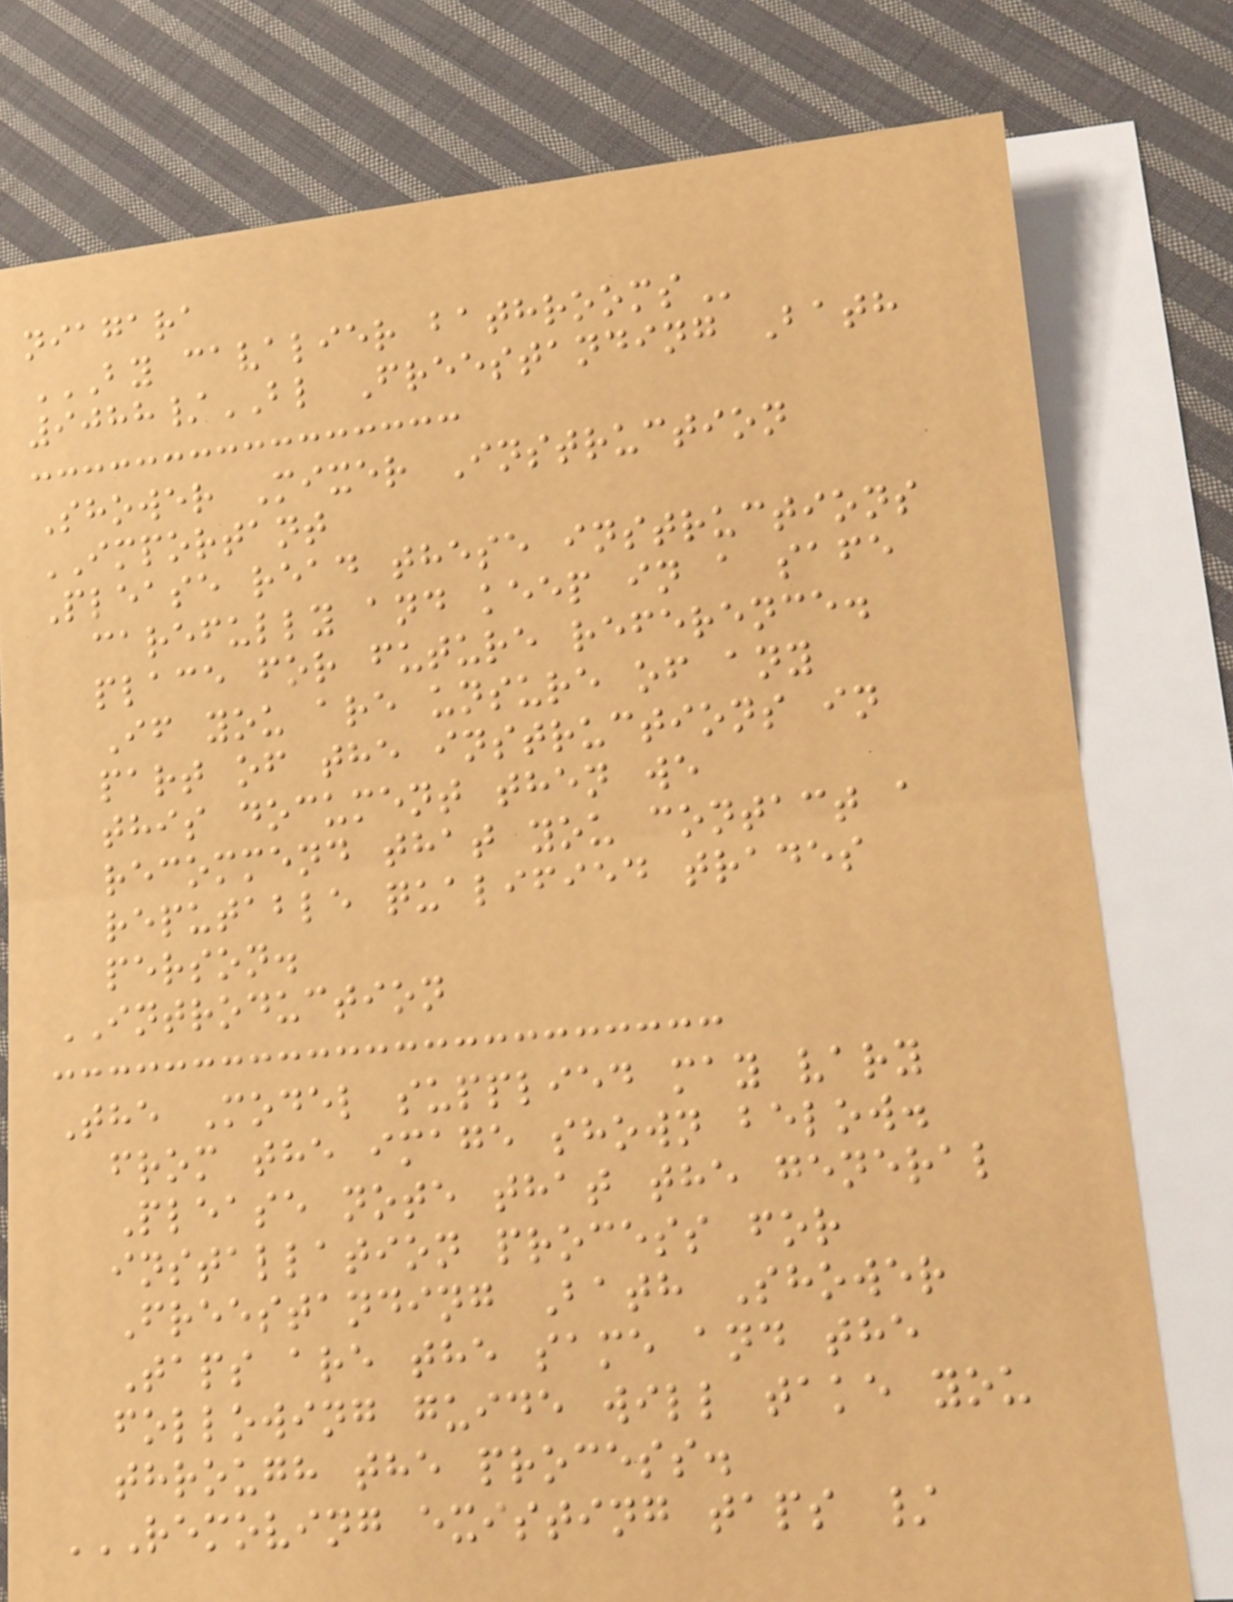niagara
BY CAVALIER BATHROOMS
9088/BL Freestanding Bath
Shower Mixer Instruction
IMPORTANT
Please read these instructions
carefully and keep in a safe
place for future reference.
If you are unsure of any
part of the instructions in
this document then we
recommend that you contact a
reputable qualified trades
person.
INTRODUCTION
The Model supplied may vary
from the image shown below.
Please note that the general
installation process for
Freestanding Bath Shower
Taps are the same and the
following guide will take you
through the process.
REMOVING EXISTING TAPS /
